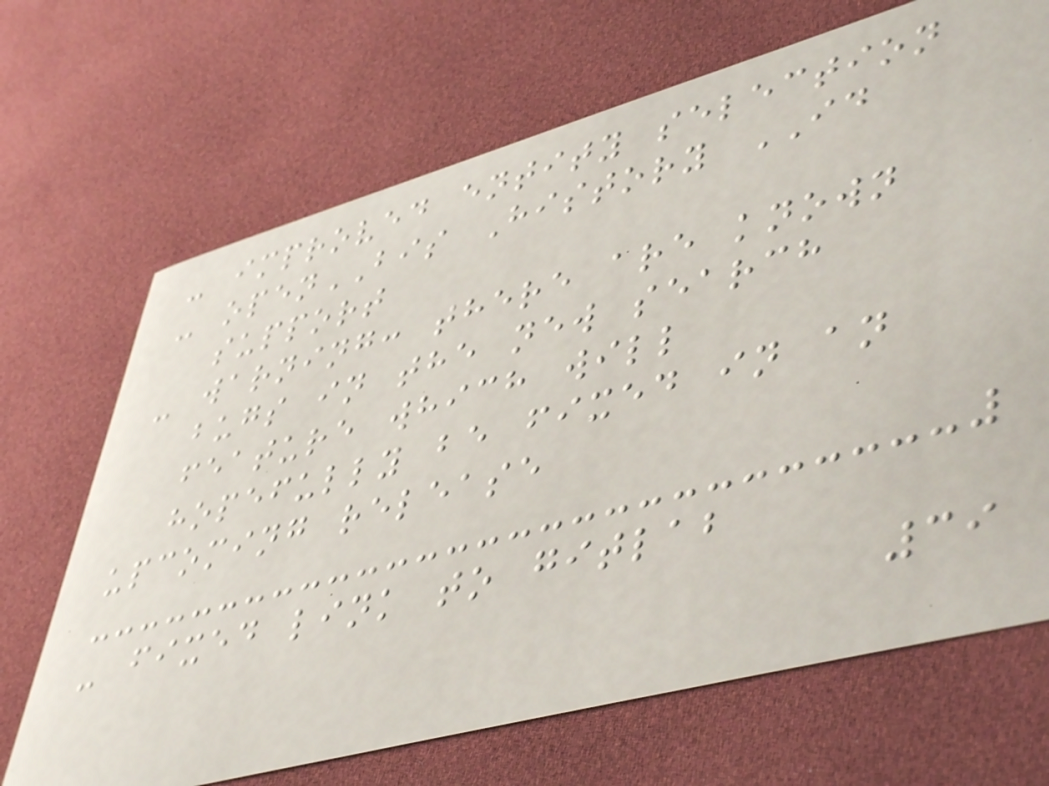- improved entity selection
- openBIS History ID
support
- warning: there are known
bugs in the new search
feature which will
hopefully be fixed in an
upcoming release
- fixed link to gitlab
39
